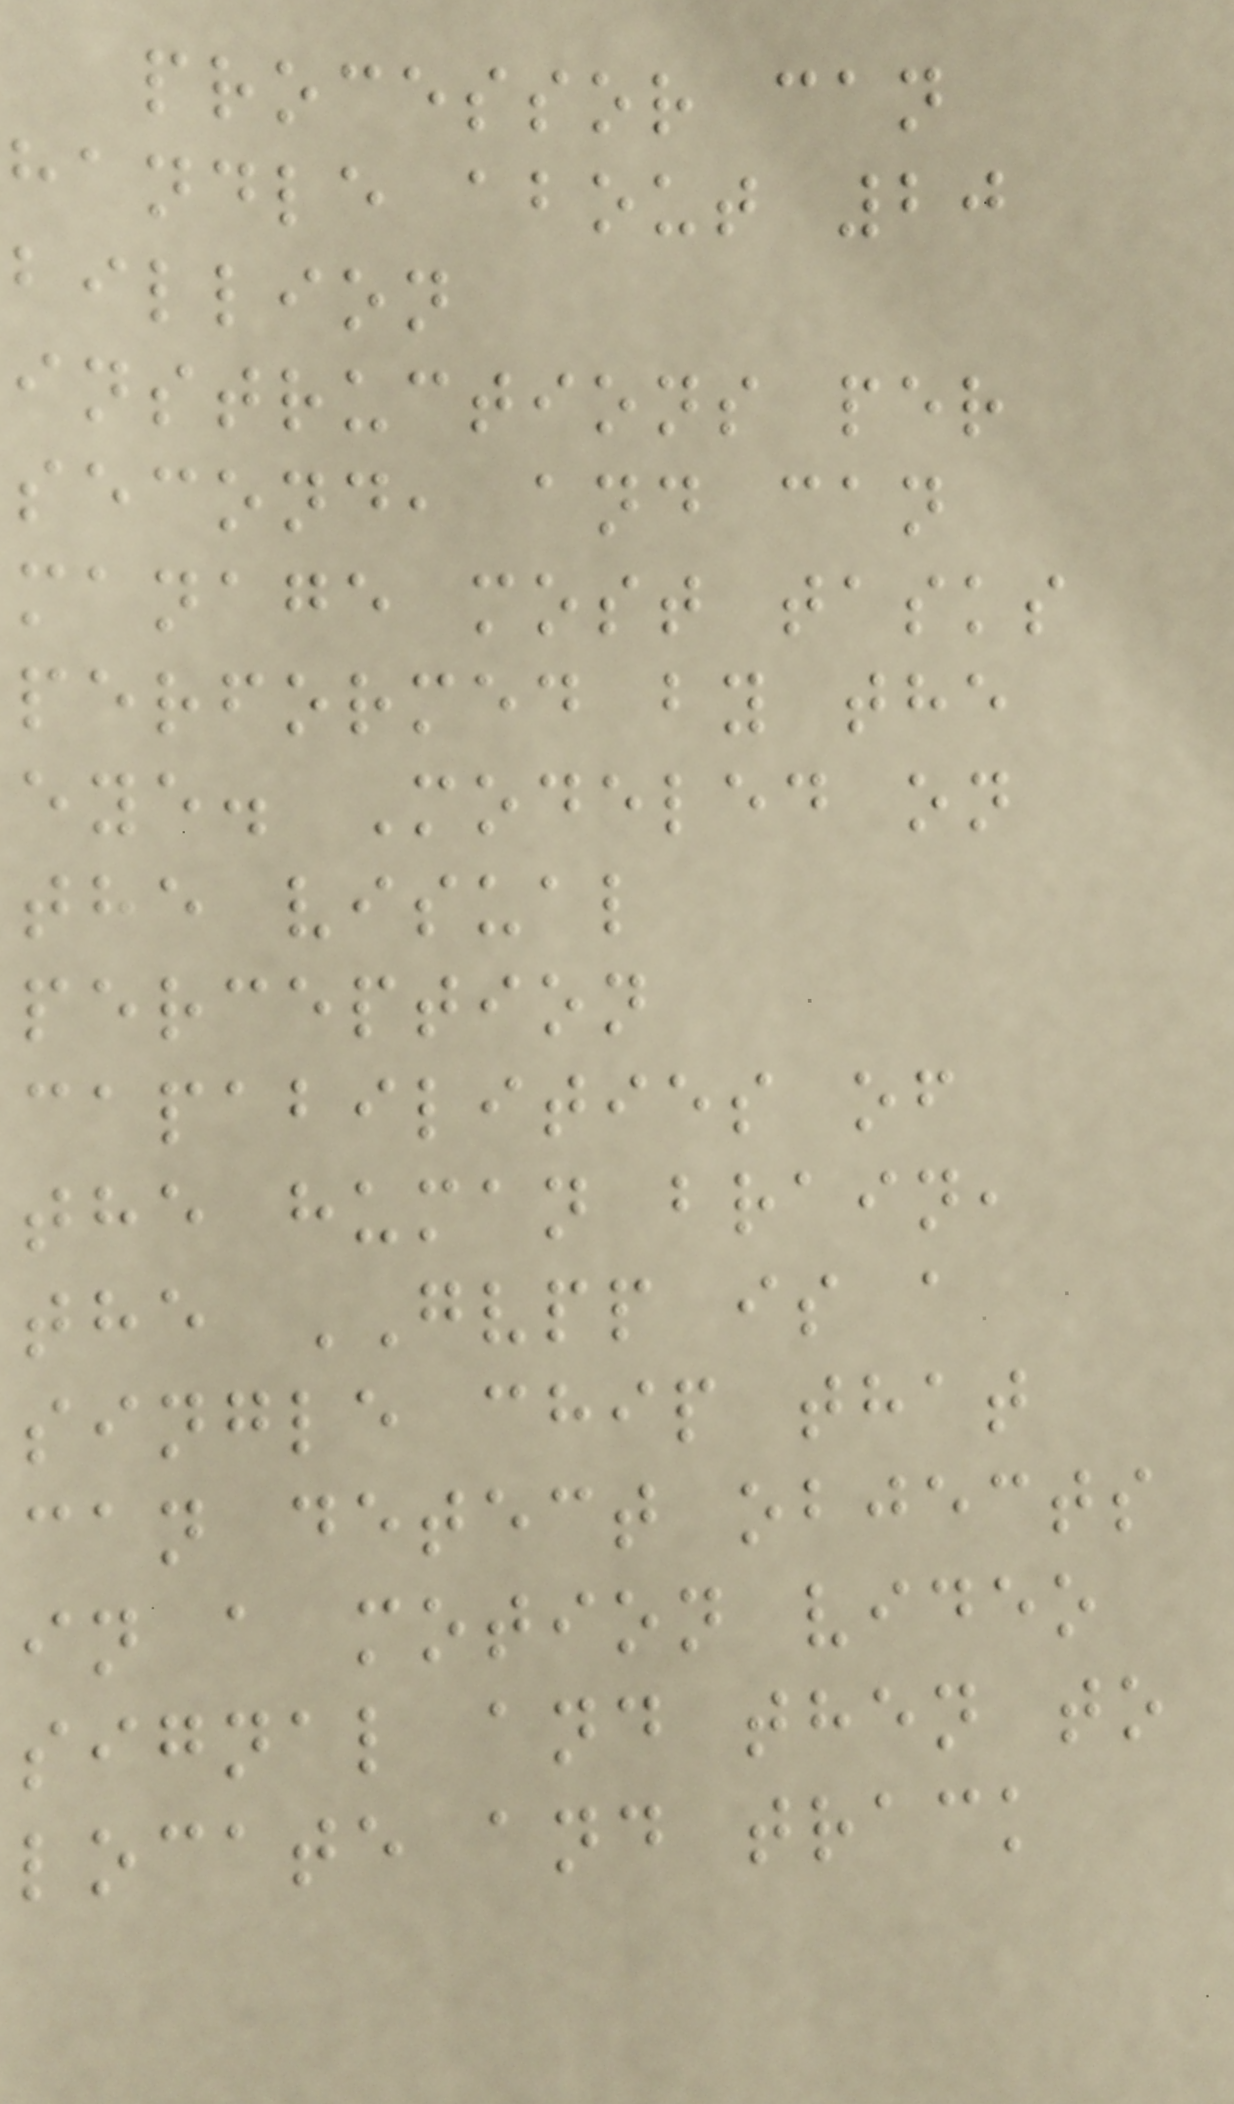processor can
handle about 20
billion
instructions per
second, and can
manage most tasks
performed by the
eye. Modeled on
the visual
perception
capabilities of
the human brain,
the GVPP is a
single chip that
can detect objects
in a motion video
signal and then to
locate and track
